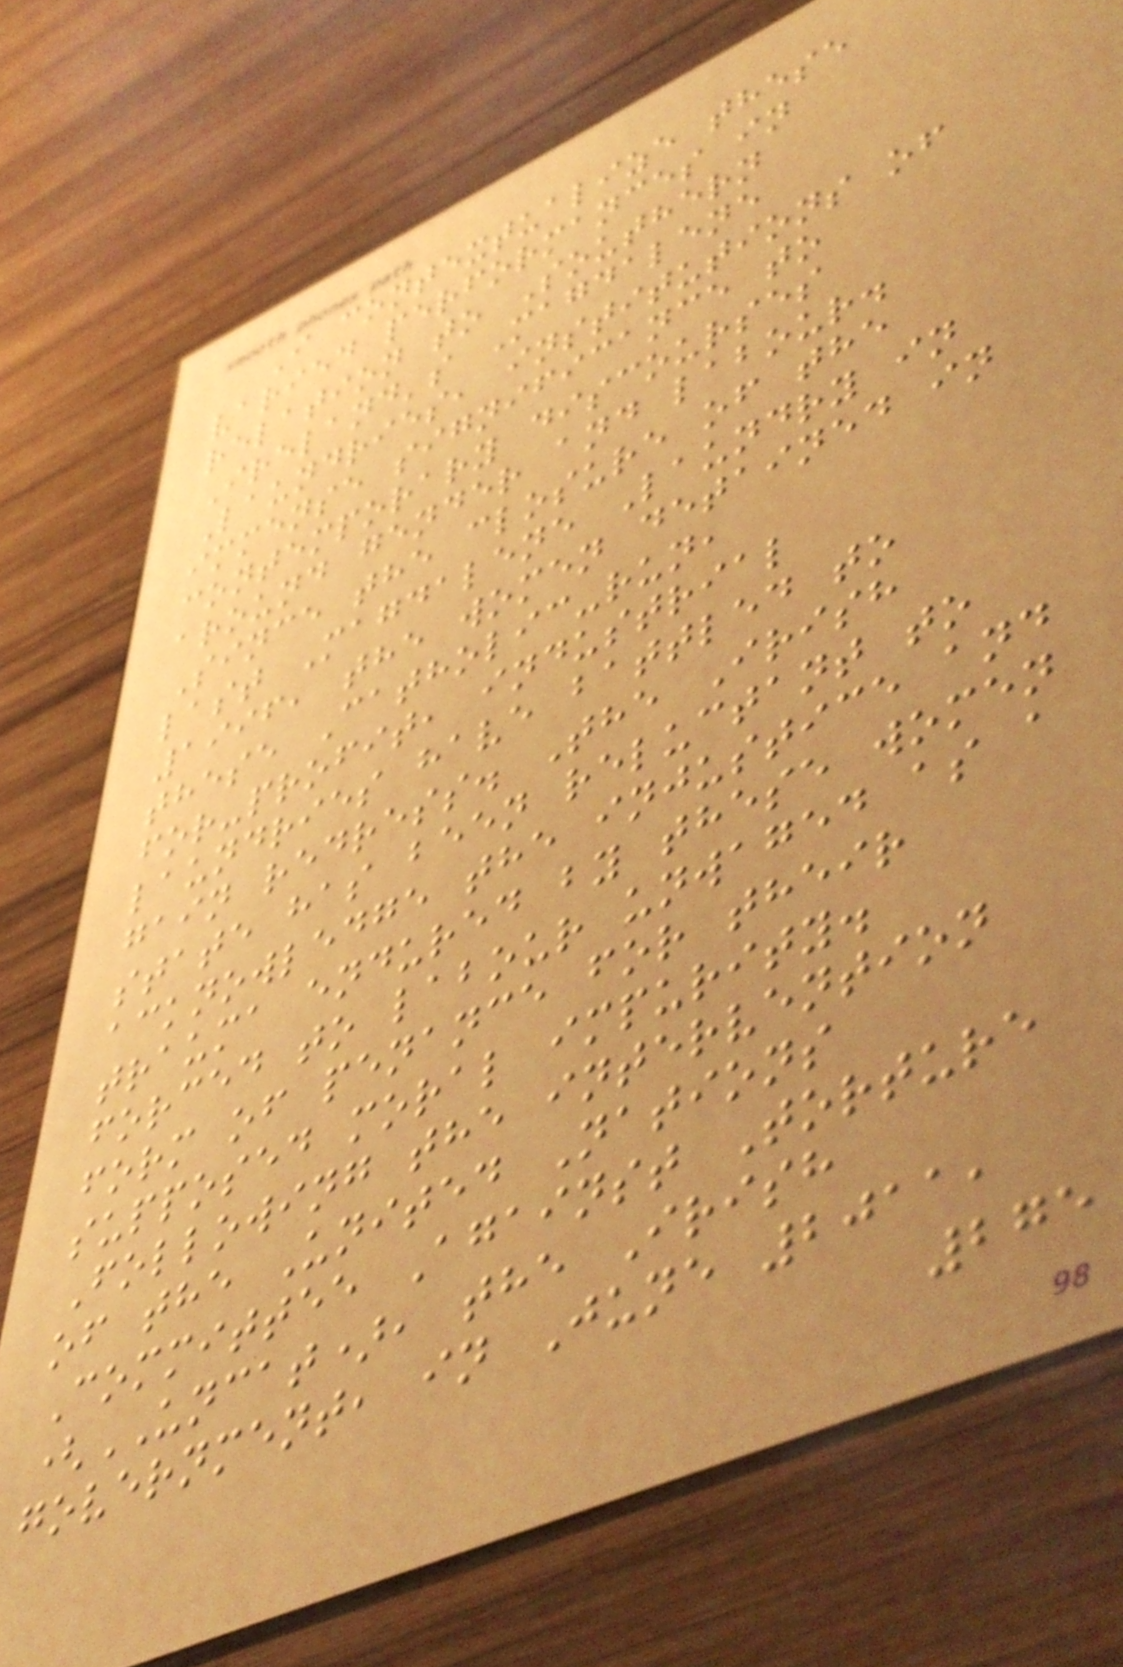I contextualize these
varied performances in
relation to Southern
Ireland's Magdalene
Laundries, institutions of
immense significance to
contemporary discourses
around gender and labour.
Since the closure of the
last Magdalene Laundry in
1996, the women detained in
these Catholic-run,
for-profit, industrial
laundries have battled to
gain redress. The Irish
state has been reluctant to
acknowledge the injustice and
trauma endured by these women
forced to labour unwaged as a
form of penance for their
supposed moral impurity.
Following the intervention
of the United Nations
Committee Against Torture
(UNCAT), the Irish
government, in June 2011,
275
